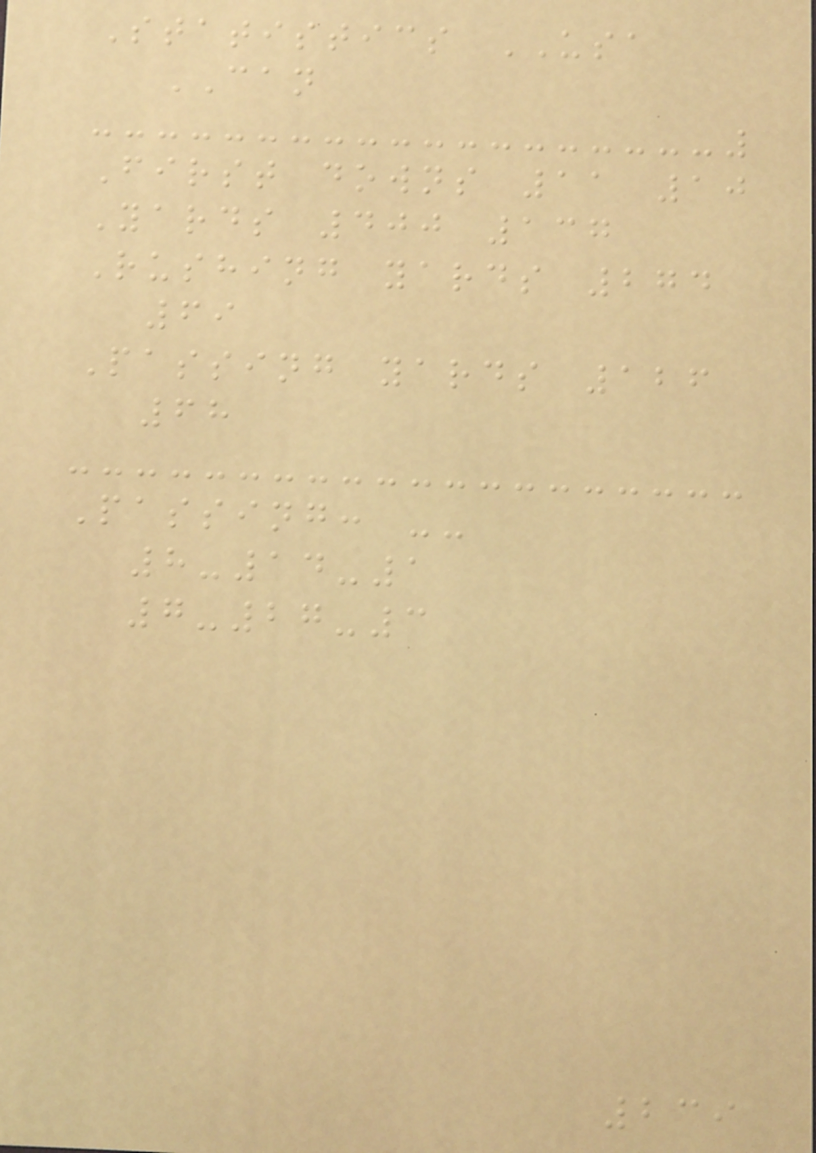Statistics USA
CAN
First downs 11 10
Yards 400 137
Rushing yards 274
69
Passing yards 126
68
Passing: --
8-14-1
7-27-3
239
